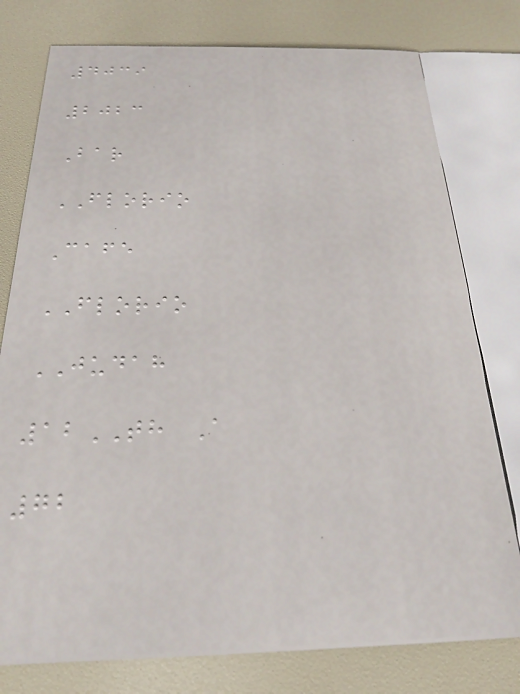4039
2023
Bar
FLORIO
Cafe
FLORIO
JUDAH
12TH A
72
